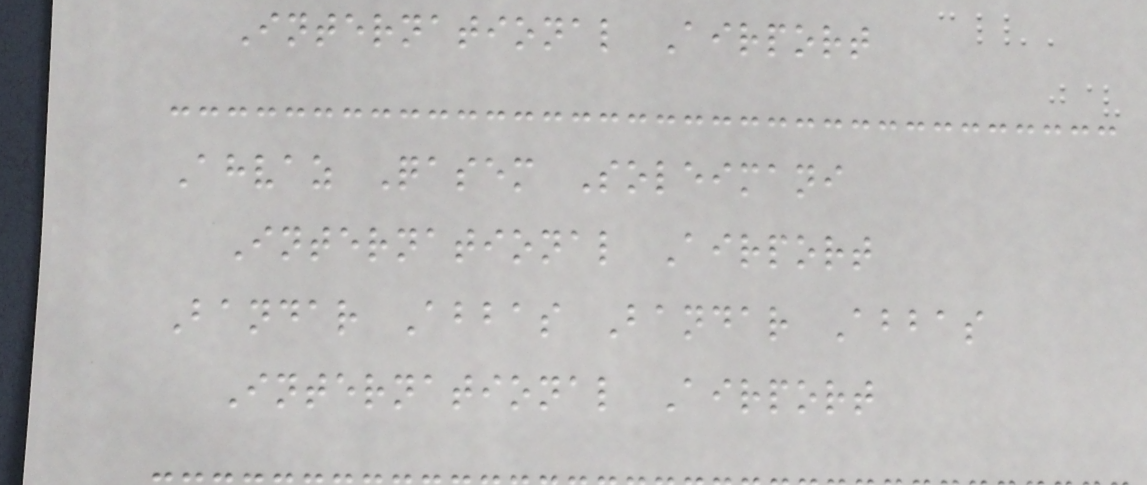International Airport
Ahvaz Qasem Soleimani
International Airport
Bandar Abbas Bandar Abbas
International Airport
